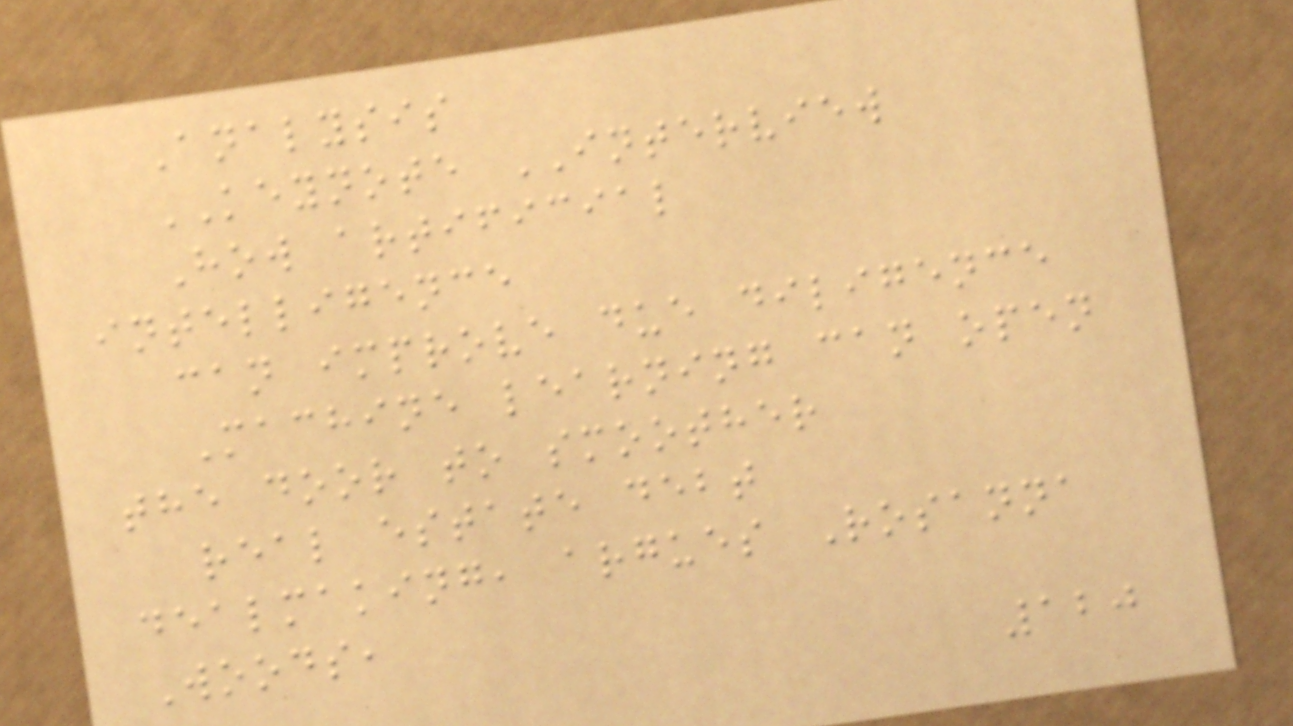Analysis
KEYNOTE INTERVIEW
How artificial
intelligence
can improve due diligence
Machine learning can open
the door to smoother
real estate debt
dealmaking, argues Rosanna
Woods,
120
